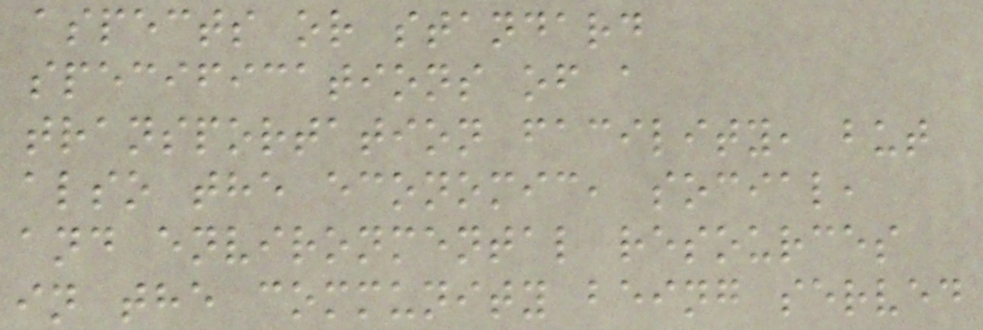aspects or standard
specifications of a
transportation facility, but
also the economic, social,
and environmental resources
in the community being served
